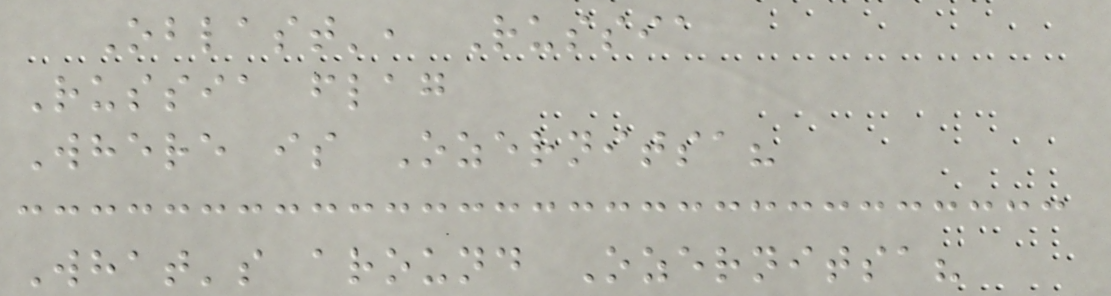Oblast', Russia
Russia flag
Where is Ozernitsa?
What's around Ozernitsa?
